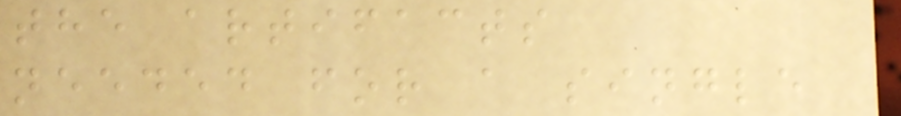the artifacts
needed for a single
